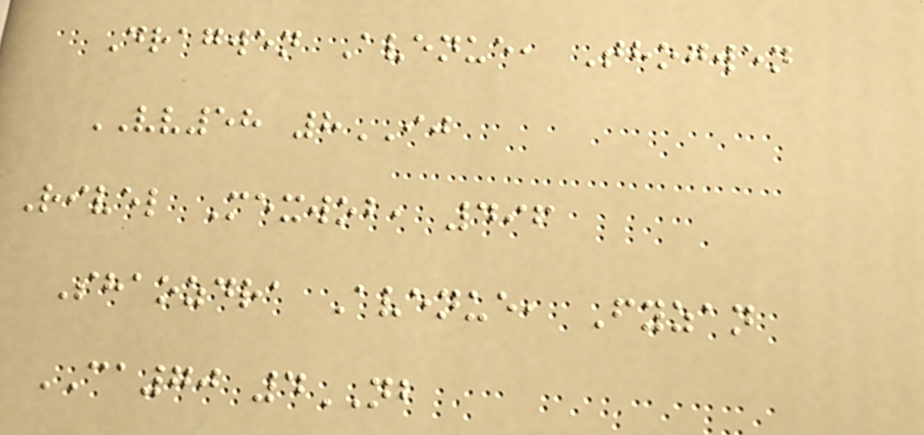Dragwen Avenue, Thogwen
VV58 8IJ
Rivel Mexwob, 496
Shaozdra Avenue, Fyzan
CA70 4NB
